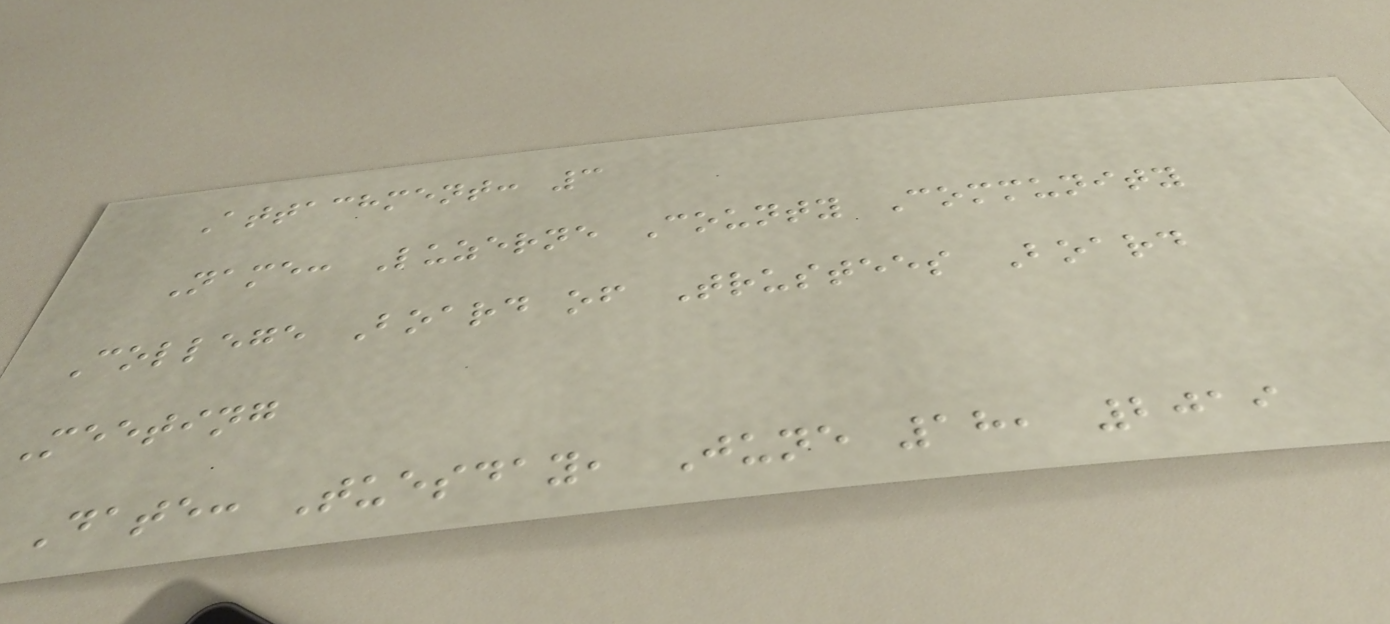Attachment: 3
Name: Luzerne County Community
College Board of Trustees Board
Meeting
Date: Tuesday, June 18, 2019
